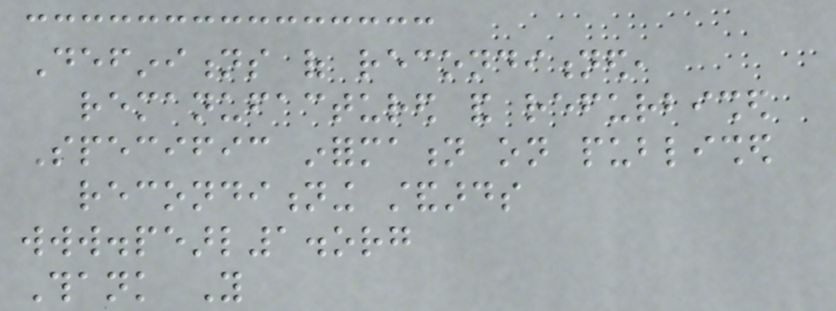Definitions of reconditioned,
remanufactured and refurbished
Specific information on published
reconditioning standards
www.pearl1.org
Thank You
